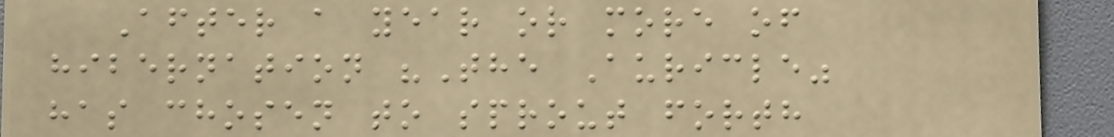After a year or more of
hibernation "The Auricle"
has chosen to sprout forth
